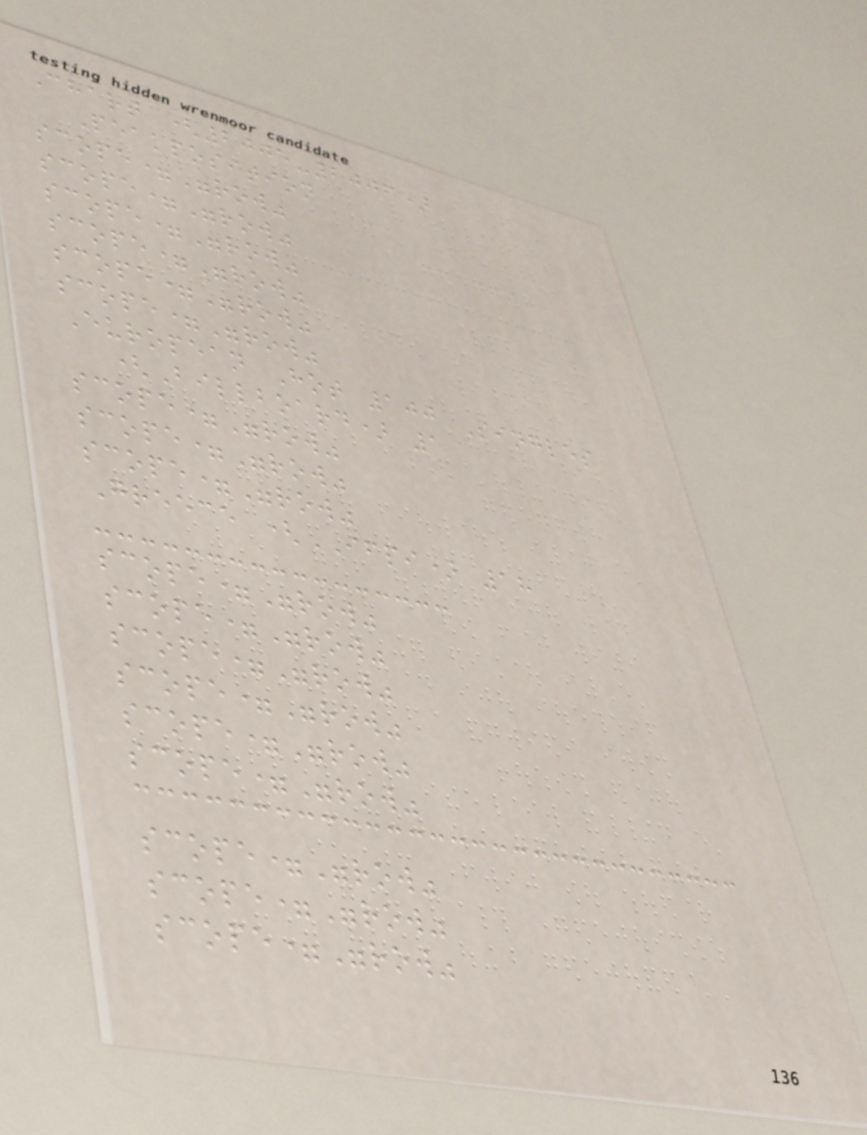Chart (2005-2006)
Peakposition
scope="row"
scope="row"
scope="row"
scope="row"
scope="row"
scope="row"
European Hot 100 Singles
(Billboard) 1
scope="row"
scope="row"
scope="row"
Greece (IFPI) 18
scope="row"
scope="row"
scope="row"
scope="row"
scope="row"
scope="row"
scope="row"
scope="row"
scope="row"
